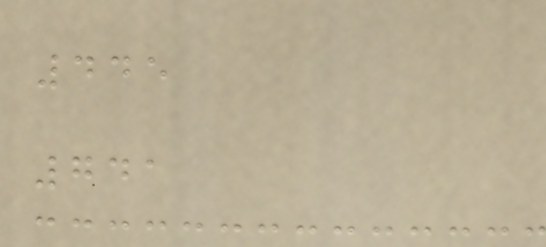445
741
